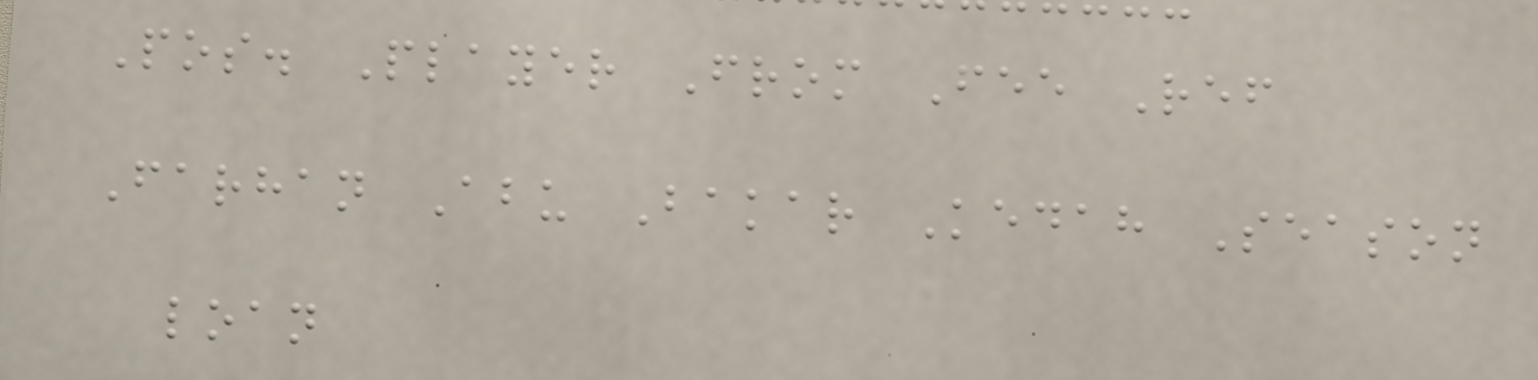Pos. Player From Fee Ref
Farhan Abu Bakar Kedah Season
loan
